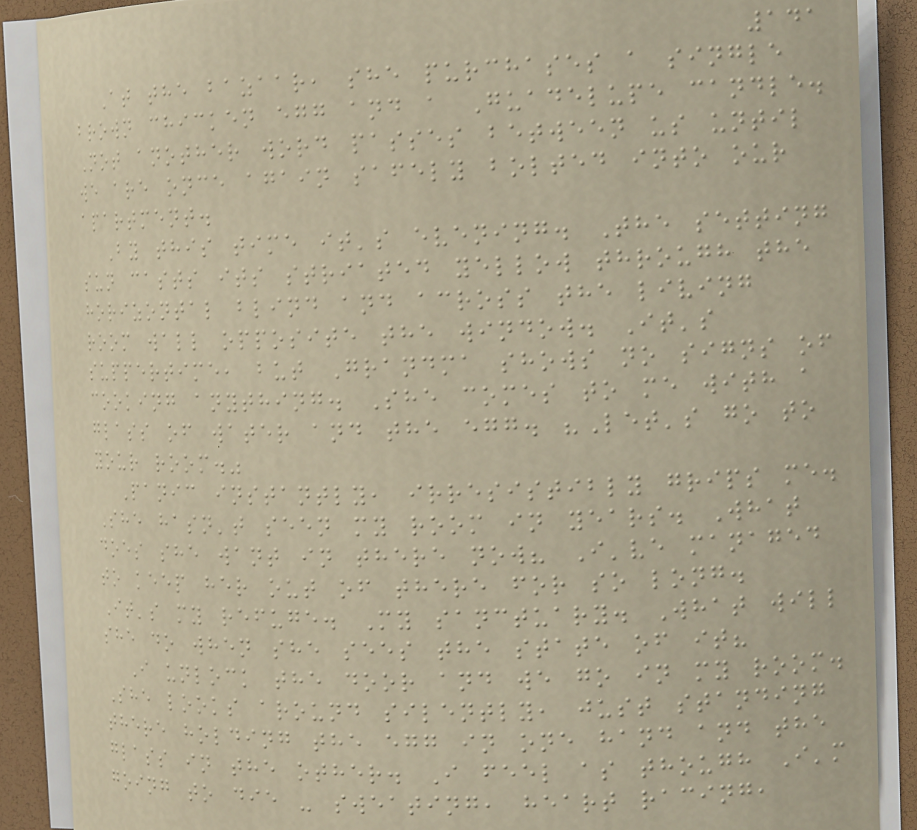141
At the bazaar, she purchases a single
brown chicken egg and a Guadelupe candle.
Not another word passes between us until
we are once again safely bolted into our
apartment.
By this time it's evening. The setting
sun casts its striated yellow through the
horizontal blind and across the living
room wall opposite the window. It's
suppertime, but Grandma shows no signs of
cooking anything. She comes to me with a
glass of water and the egg. "Let's go to
your room."
Panic instantly, irresistibly grips me.
She hasn't seen my room in years. What
does she want in there now? I've managed
to keep her out of there for so long.
It's my refuge. My sanctuary. What will
she do when she sees the state of it?
I unlock the door and we go in my room.
She looks around silently, just standing
there holding the egg in one hand and the
glass in the other. I feel as though I'm
going to die - sweating, heart racing,
